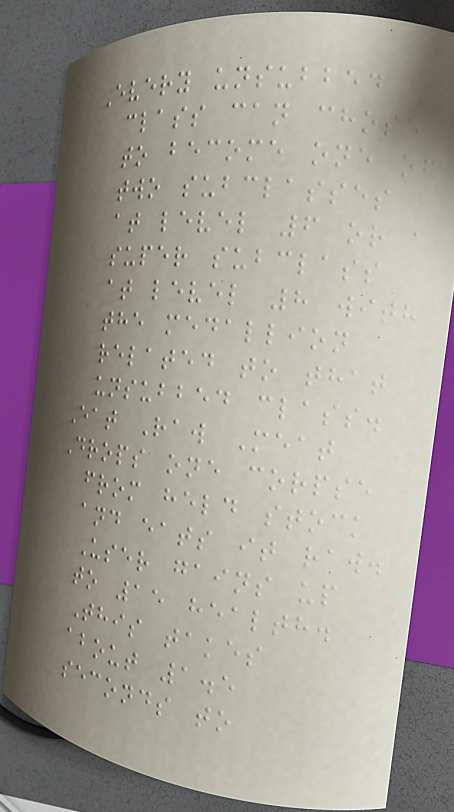Every unsubbed
class can chose
to become one of
two subclasses
at level 6 or a
super subclass
at level 8 with
the medallion
related to that
unsubbed class.
Eat Raw Meat
Drops one corpse
from held stock
and eats it raw.
User gains up
to 15 health.
This takes
about 1.5
seconds to
